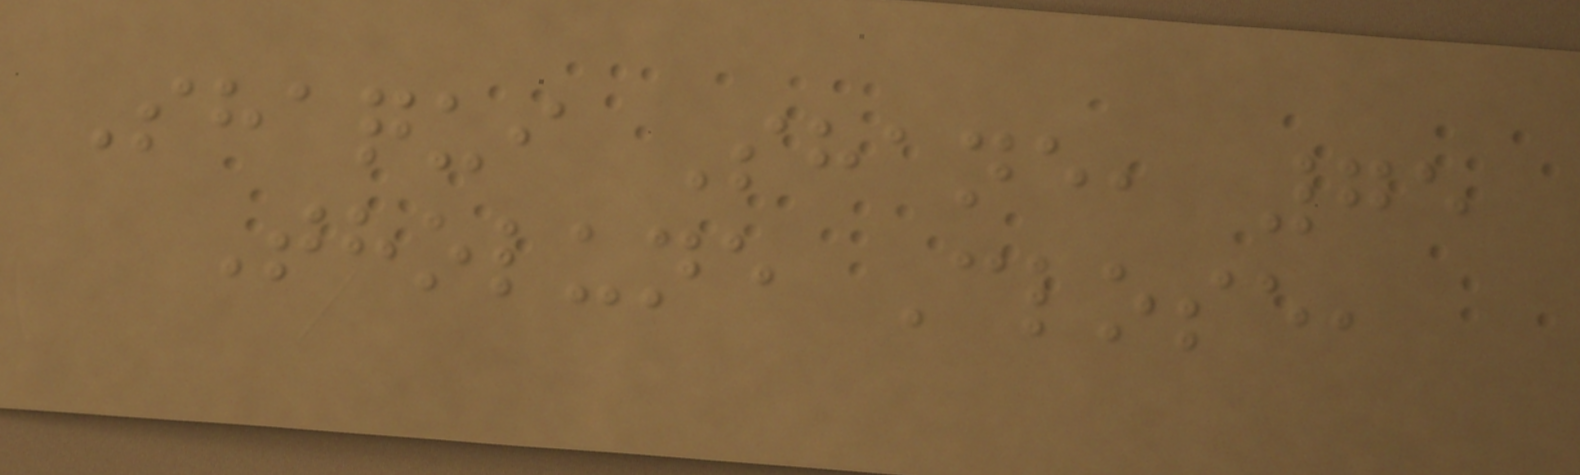Shaqui Shane, 75
Tholune Close,
